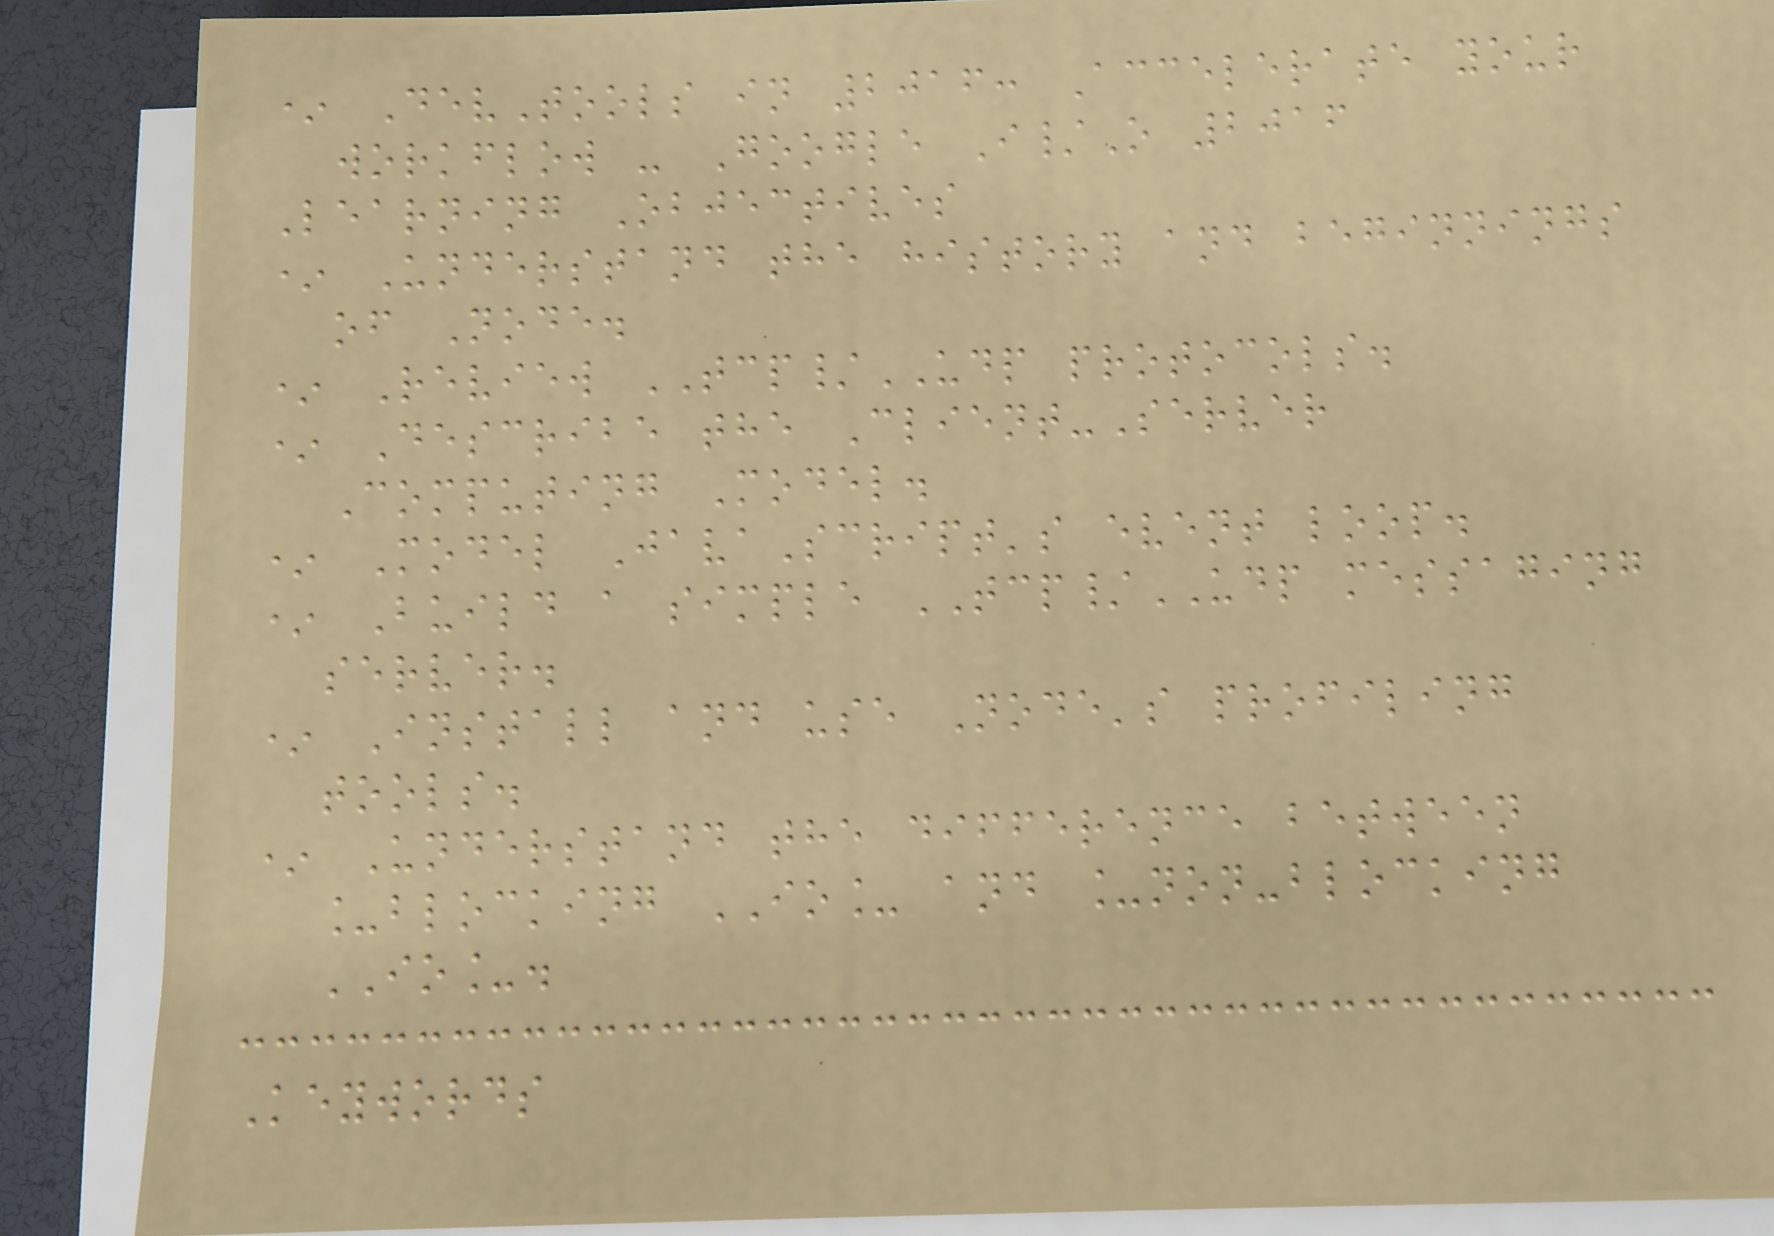* DevTools in 2016: Accelerate your
workflow - Google I/O 2016
Learning Objectives
* Understand the history and beginnings
of Node.
* Review TCP/UDP protocols.
* Describe the Client-Server
Computing Model.
* Model JavaScript's event loop.
* Build a simple TCP/UDP messaging
server.
* Install and use Node's profiling
tools.
* Understand the difference between
_blocking IO_ and _non-blocking
IO_.
Keywords
